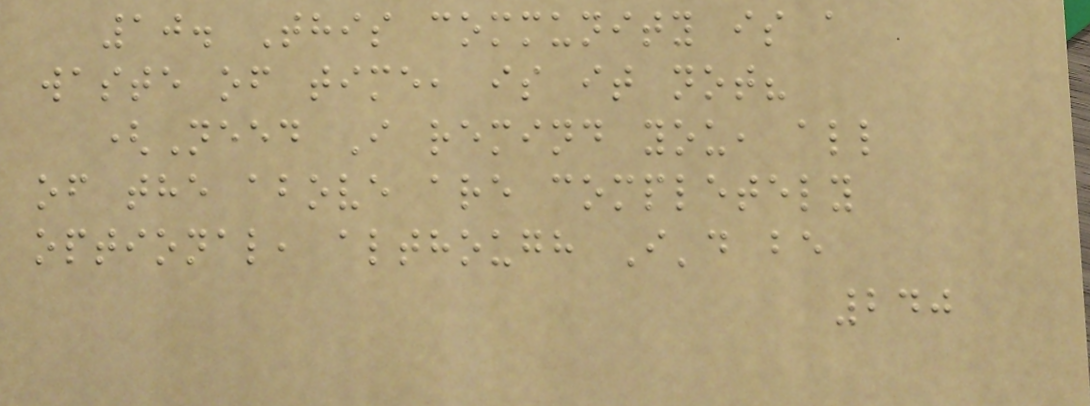10. This community is a
waste of time, is it not?
(Need I remind you, all
of the above are completely
optional, although I'd be
240
